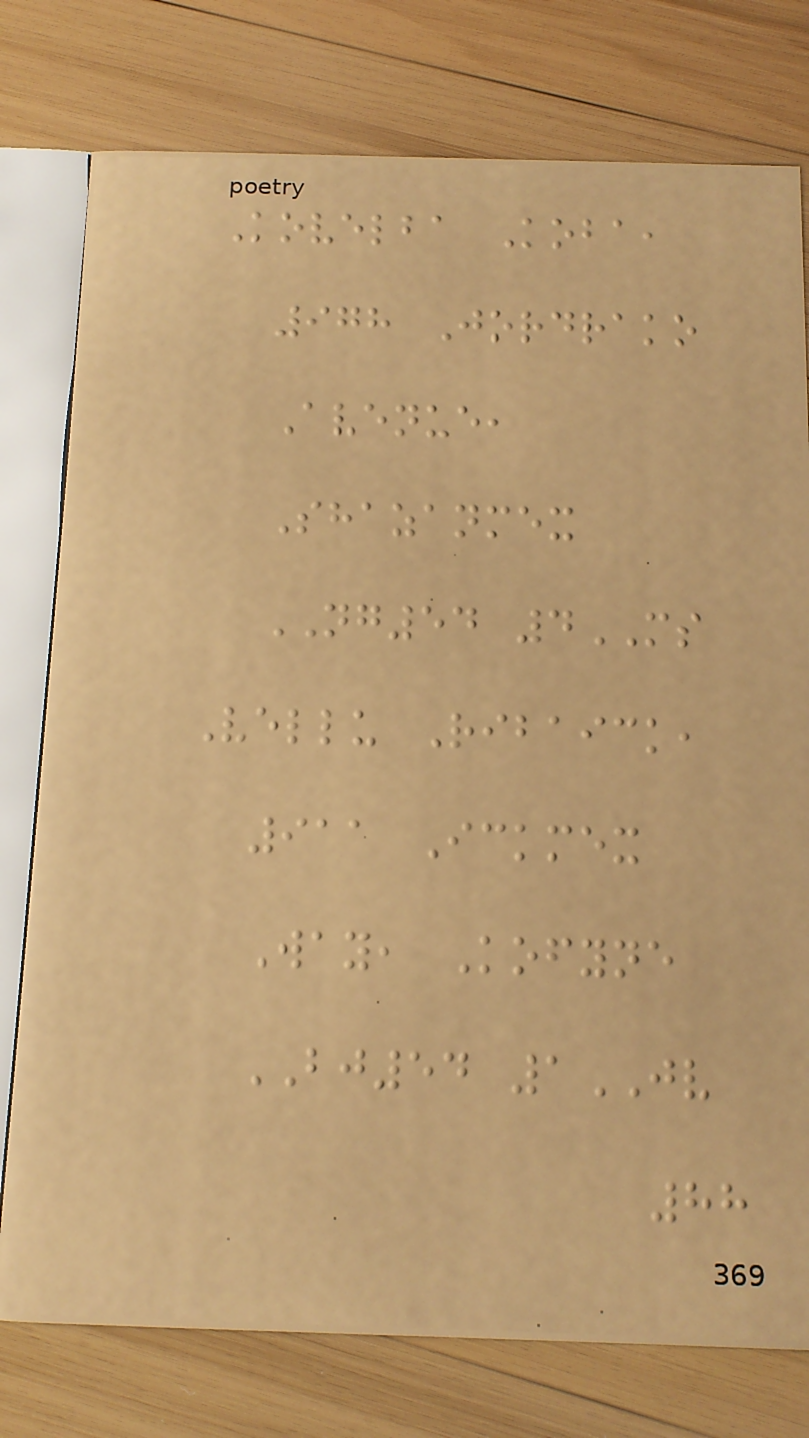Kovelba Koba,
978 Jordrako
Avenue,
Shazanmex
NG54 4MS
Vellu Ribaick,
911 Ickmex
Way, Kofyne
BJ54 1JV
88
